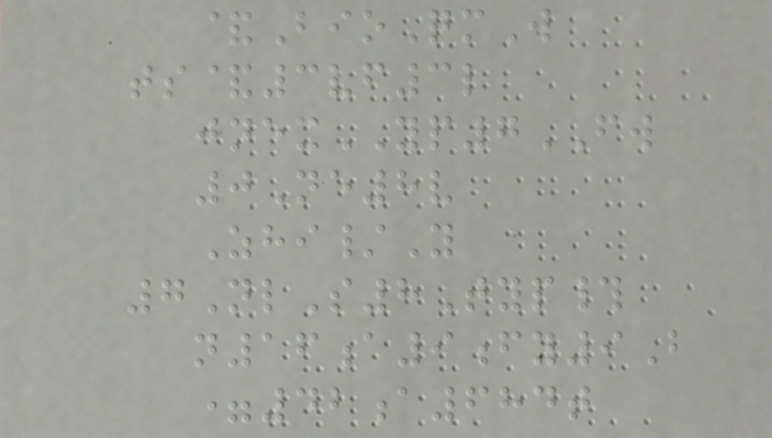&BioQmW
ts&3vf3l
jnexYP7FW
0Ne8v
Zhi/Y
7NlS8Typ#
n16a9fy9B
=42a684t
